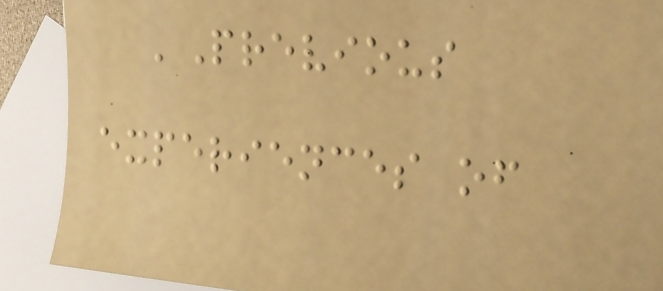'Previous
experiences of
